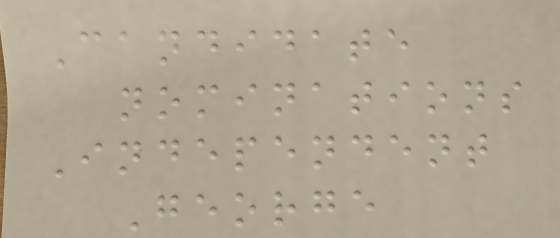Candidate
nominations
Independent
George
